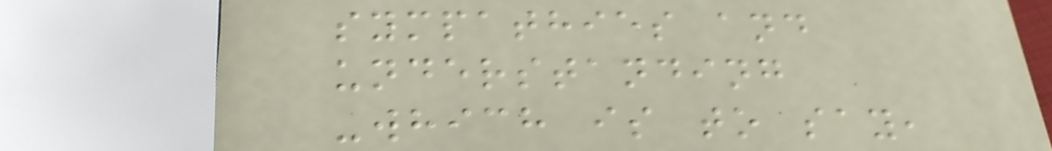sympathies and
understanding
-which is to say,
